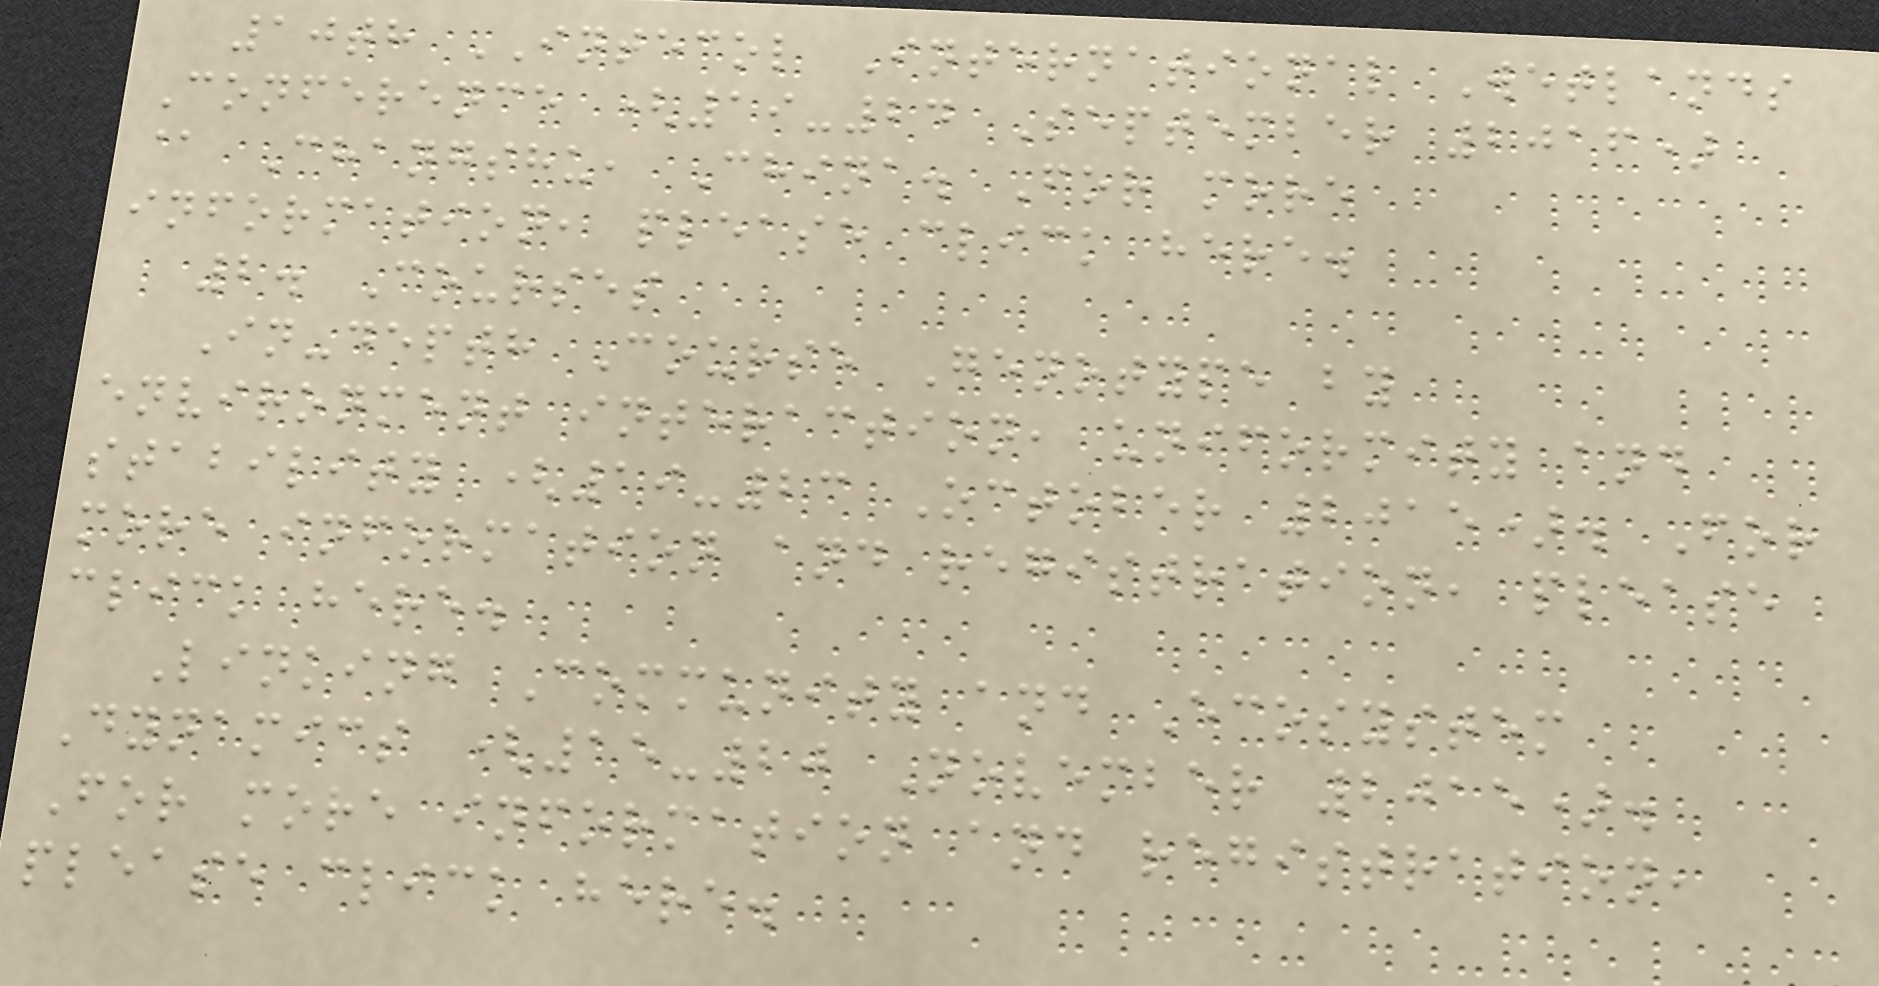10th INTECOL International Wetlands
Conference (19-24 September 2016)
@ Changshu, China. For more
information, please click here.
2. Courses
In-depth Course Genotype by
environment interaction, uniformity and
stability (19-23 October 2015). For
more information and registration, please
click here.
Linking Community and Ecosystem
Dynamics (15-20 November 2015).
For more information and registration,
please click here.
